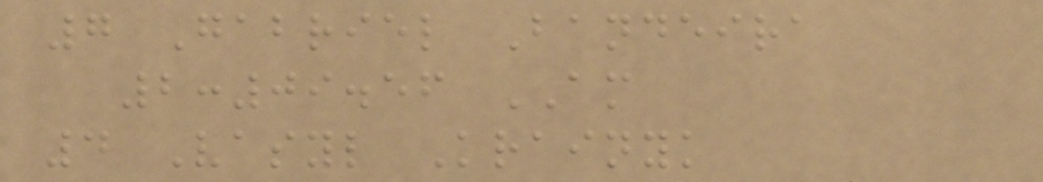7 Gabriel Bandeira
2:09.56 AM
4 Vasyl Krainyk
